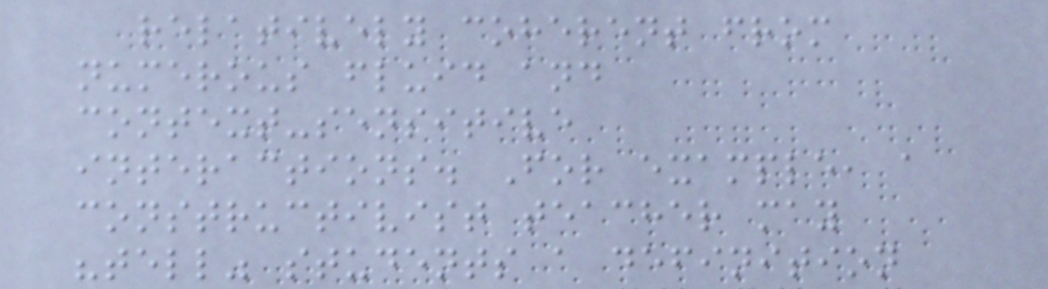relatively coherent from
numerous fluid and
context-sensitive
interactions. For example, a
constructivist teacher may
"tell" students a definition
